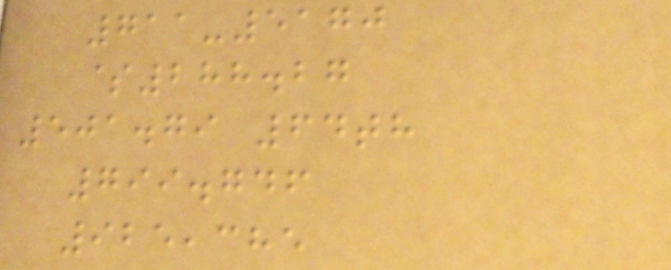711-5170
$288.27
501.79 64th
799.746
925,385
